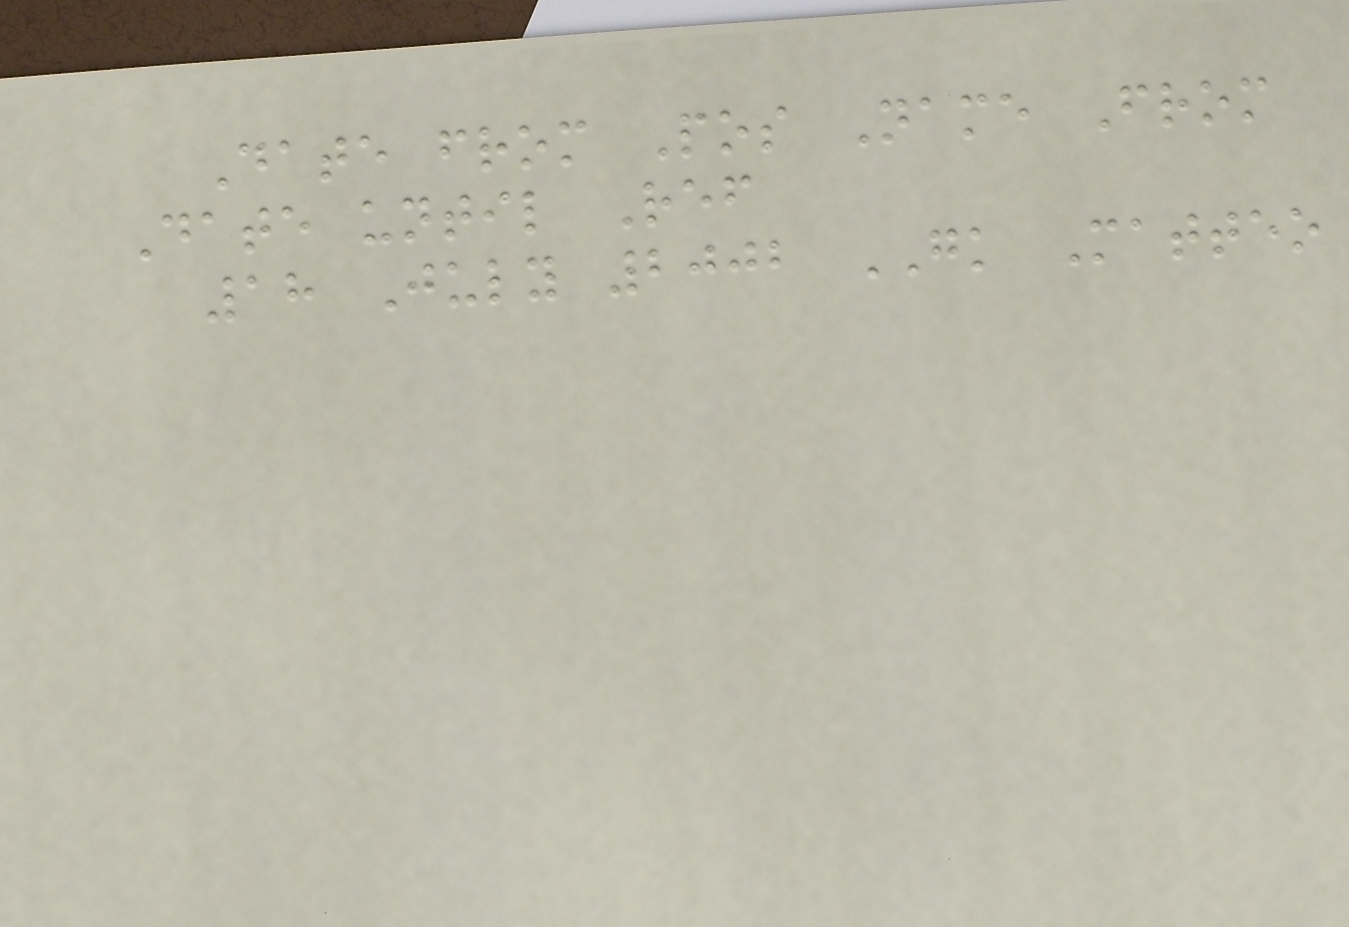Date from Pos Name From
Date until Ref
18 July 2002 GK Matteo
